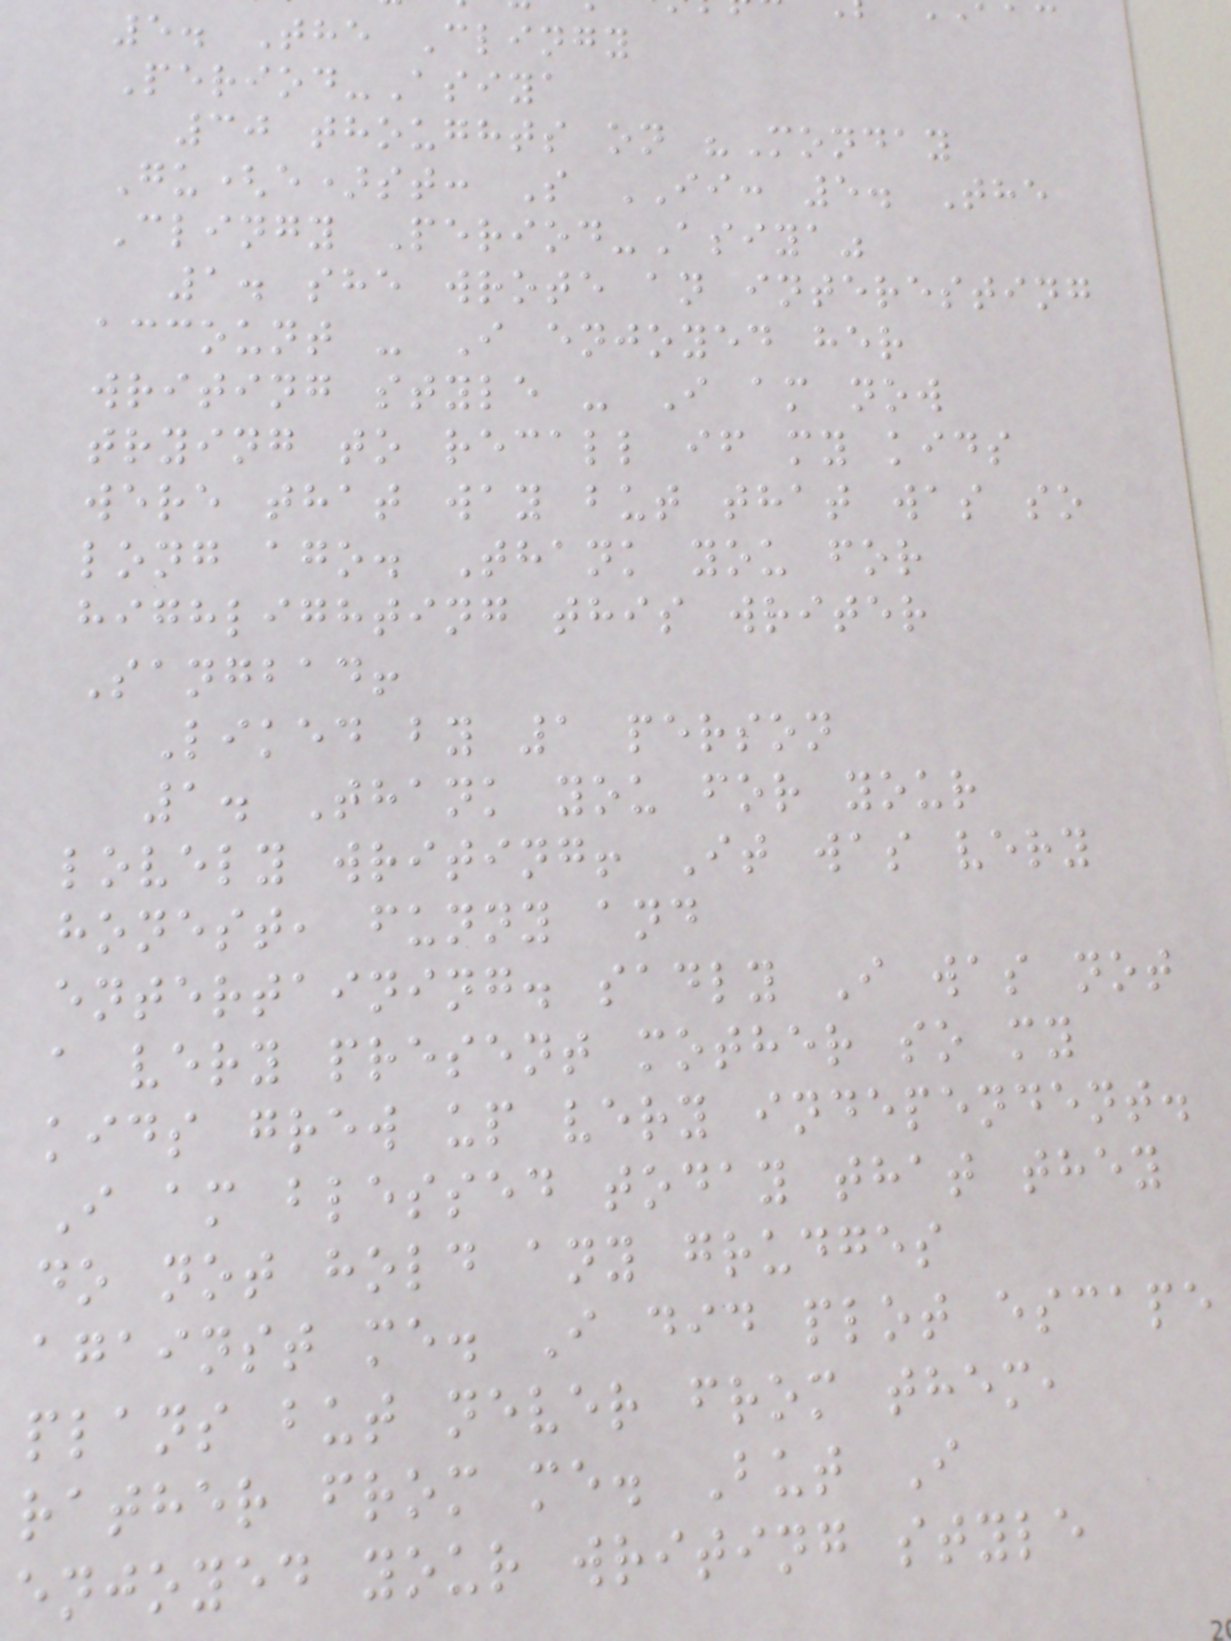5. The Clingy
Period-Asiya
30 thoughts on "Monday
Gu(e)st: S II: 5. The
Clingy Period-Asiya"
1. she wrote an interesting
account - I enjoyed her
writing style - I am now
trying to recall if my kids
were that way but that was so
long ago. Thank you for
highlighting this writer
Sangbad!
Liked by 1 person
1. Thank you for your
lovely writing! It was very
honest, funny and
entertaining. sadly I was not
a very present mother so my
kids grew up very independent.
I am blessed today that they
do not hold any grudges
against me. I did plot escape
plans but never from them,
rather from me. But I
enjoyed your writing style
